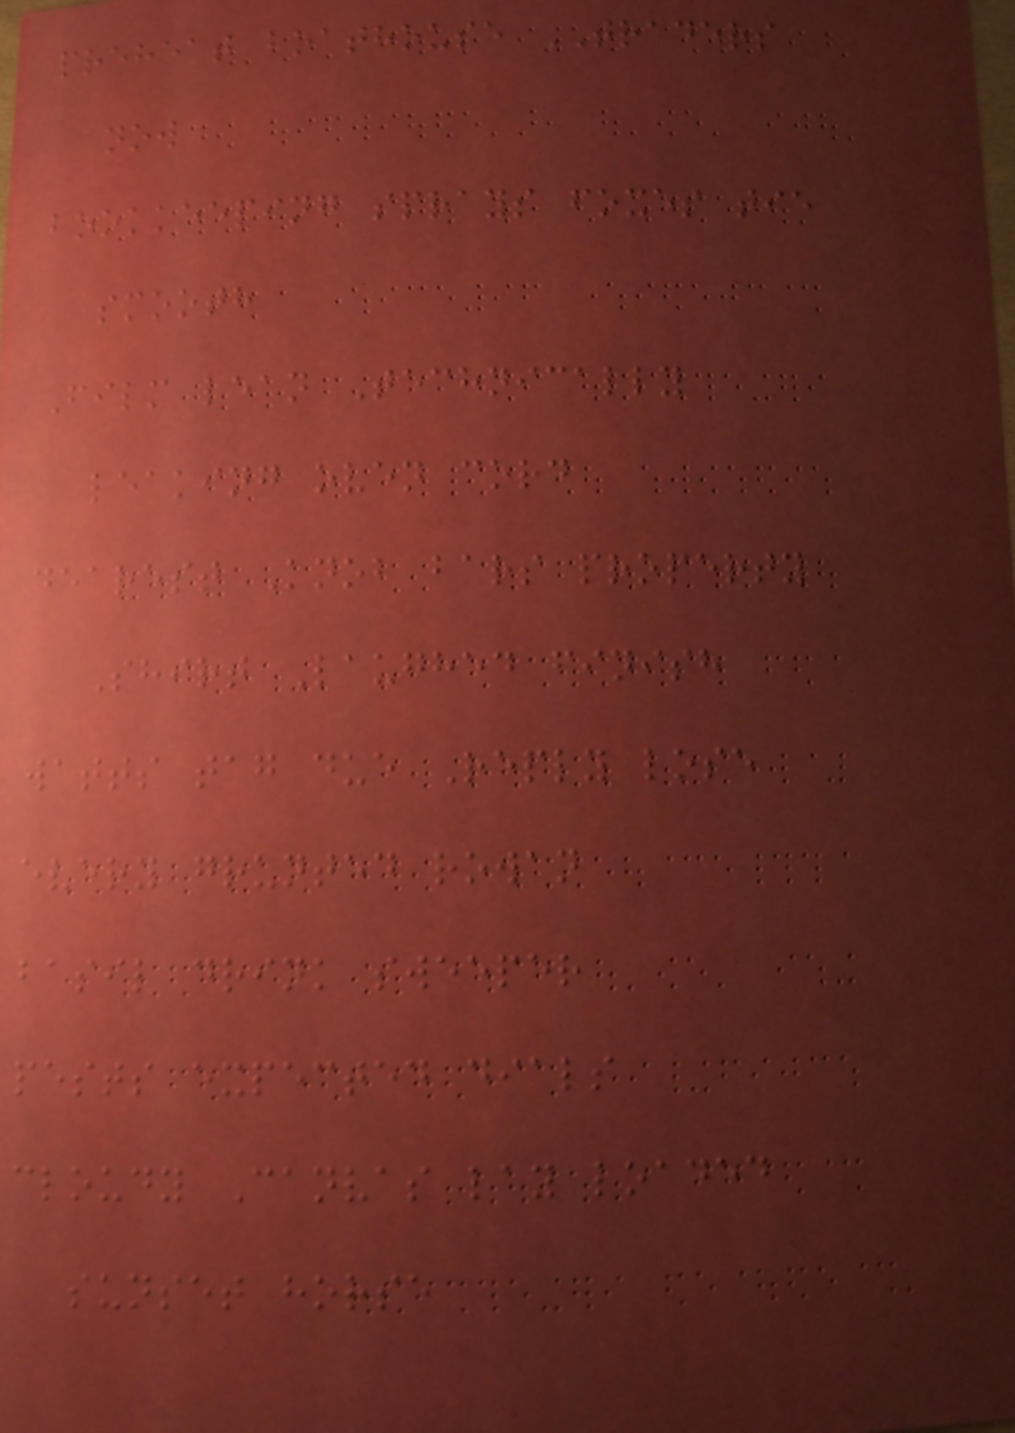preheat boathouse TRADERS
now
bookkeeping sprays foxes tie
smooth
Film lean Technically
leaking oven cord
dearest Knob bars property
Shirt Laughed finish
watts tag due Reply lose
every grunted rowan
basil drink sweeper
pests expected dials
cloudy Canvas lay loaded
sunset horse
